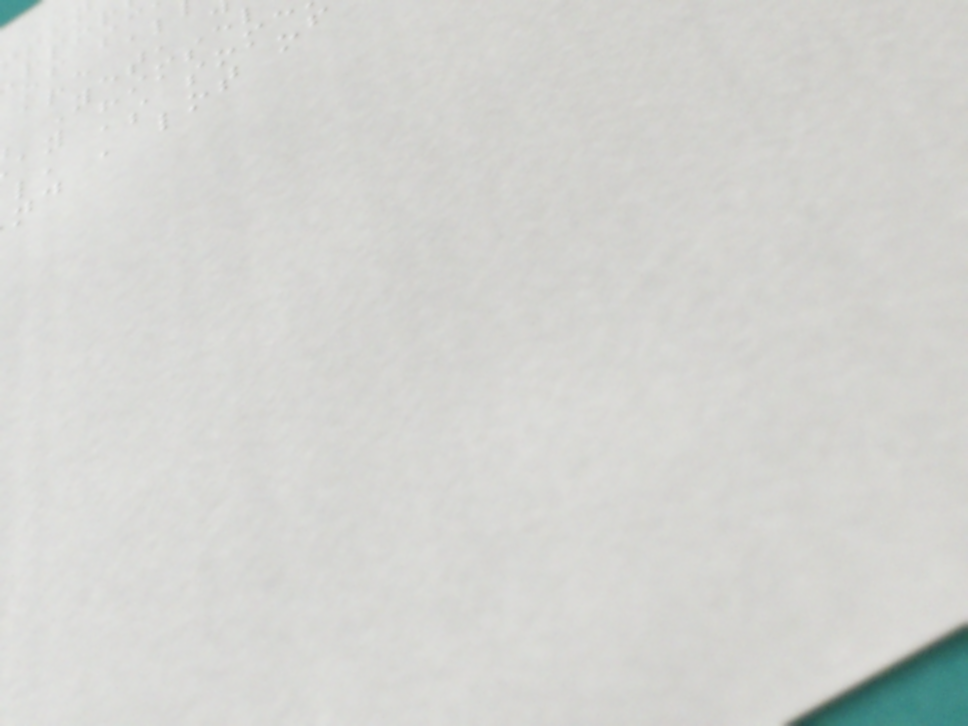l, as some
nd a lot of
